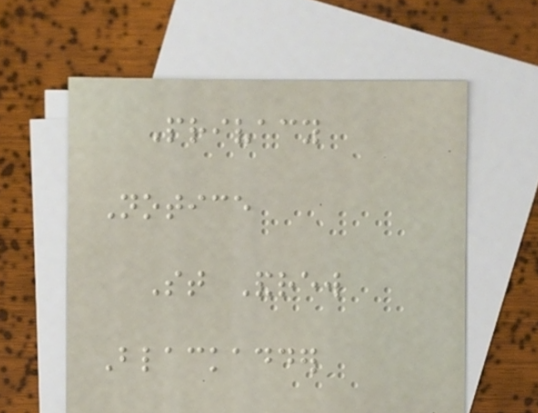Privacy
Notice
St Andrew
Blackadder
